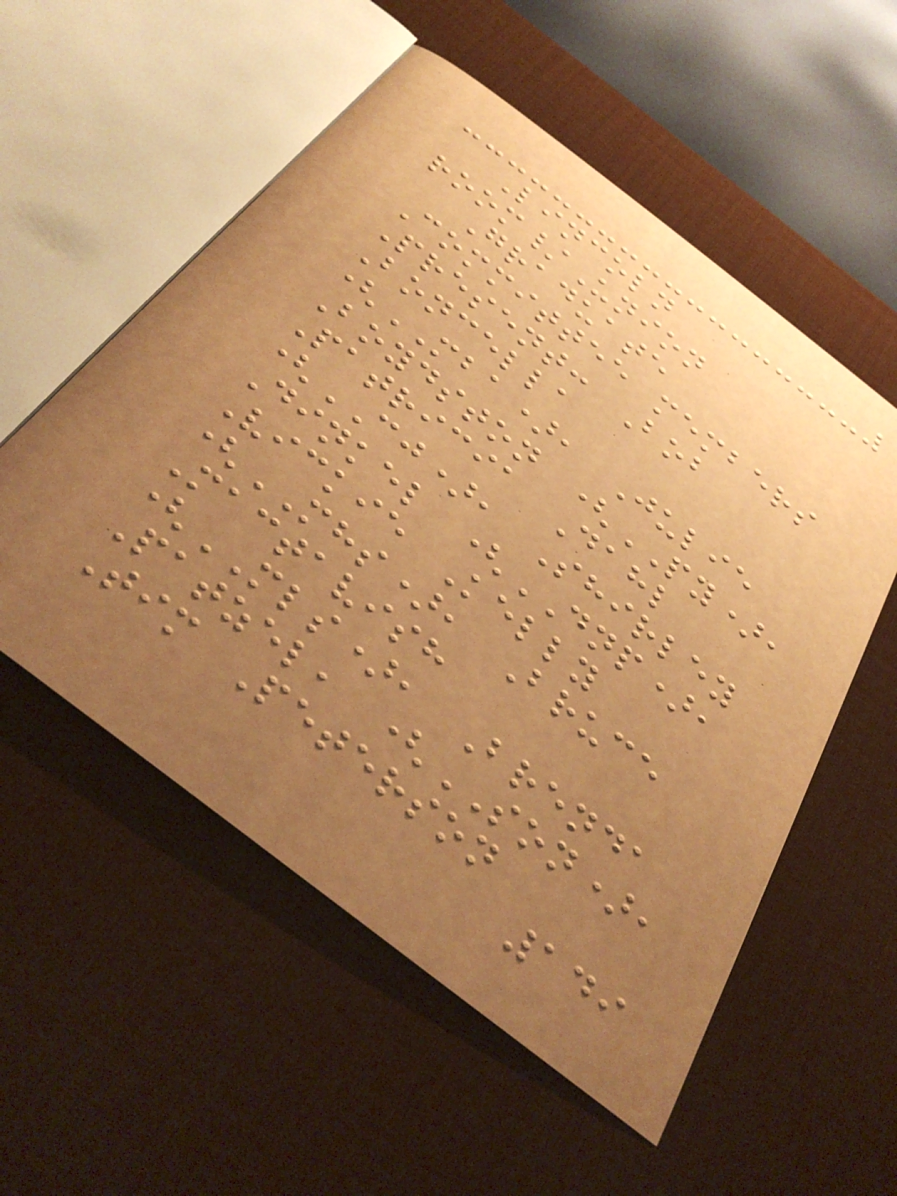Lincoln
room/Union
Graduate
Committee members
Present: Bob
Boncella
(MBA), Julie
Boydston (PY),
Patricia Dahl
(CJ), Shirley
Dinkel (DNP),
Vickie Kelly
(MHS), Bruce
Mactavish
(MLS), Brenda
Patzel, (SON),
Tim Peterson
149
